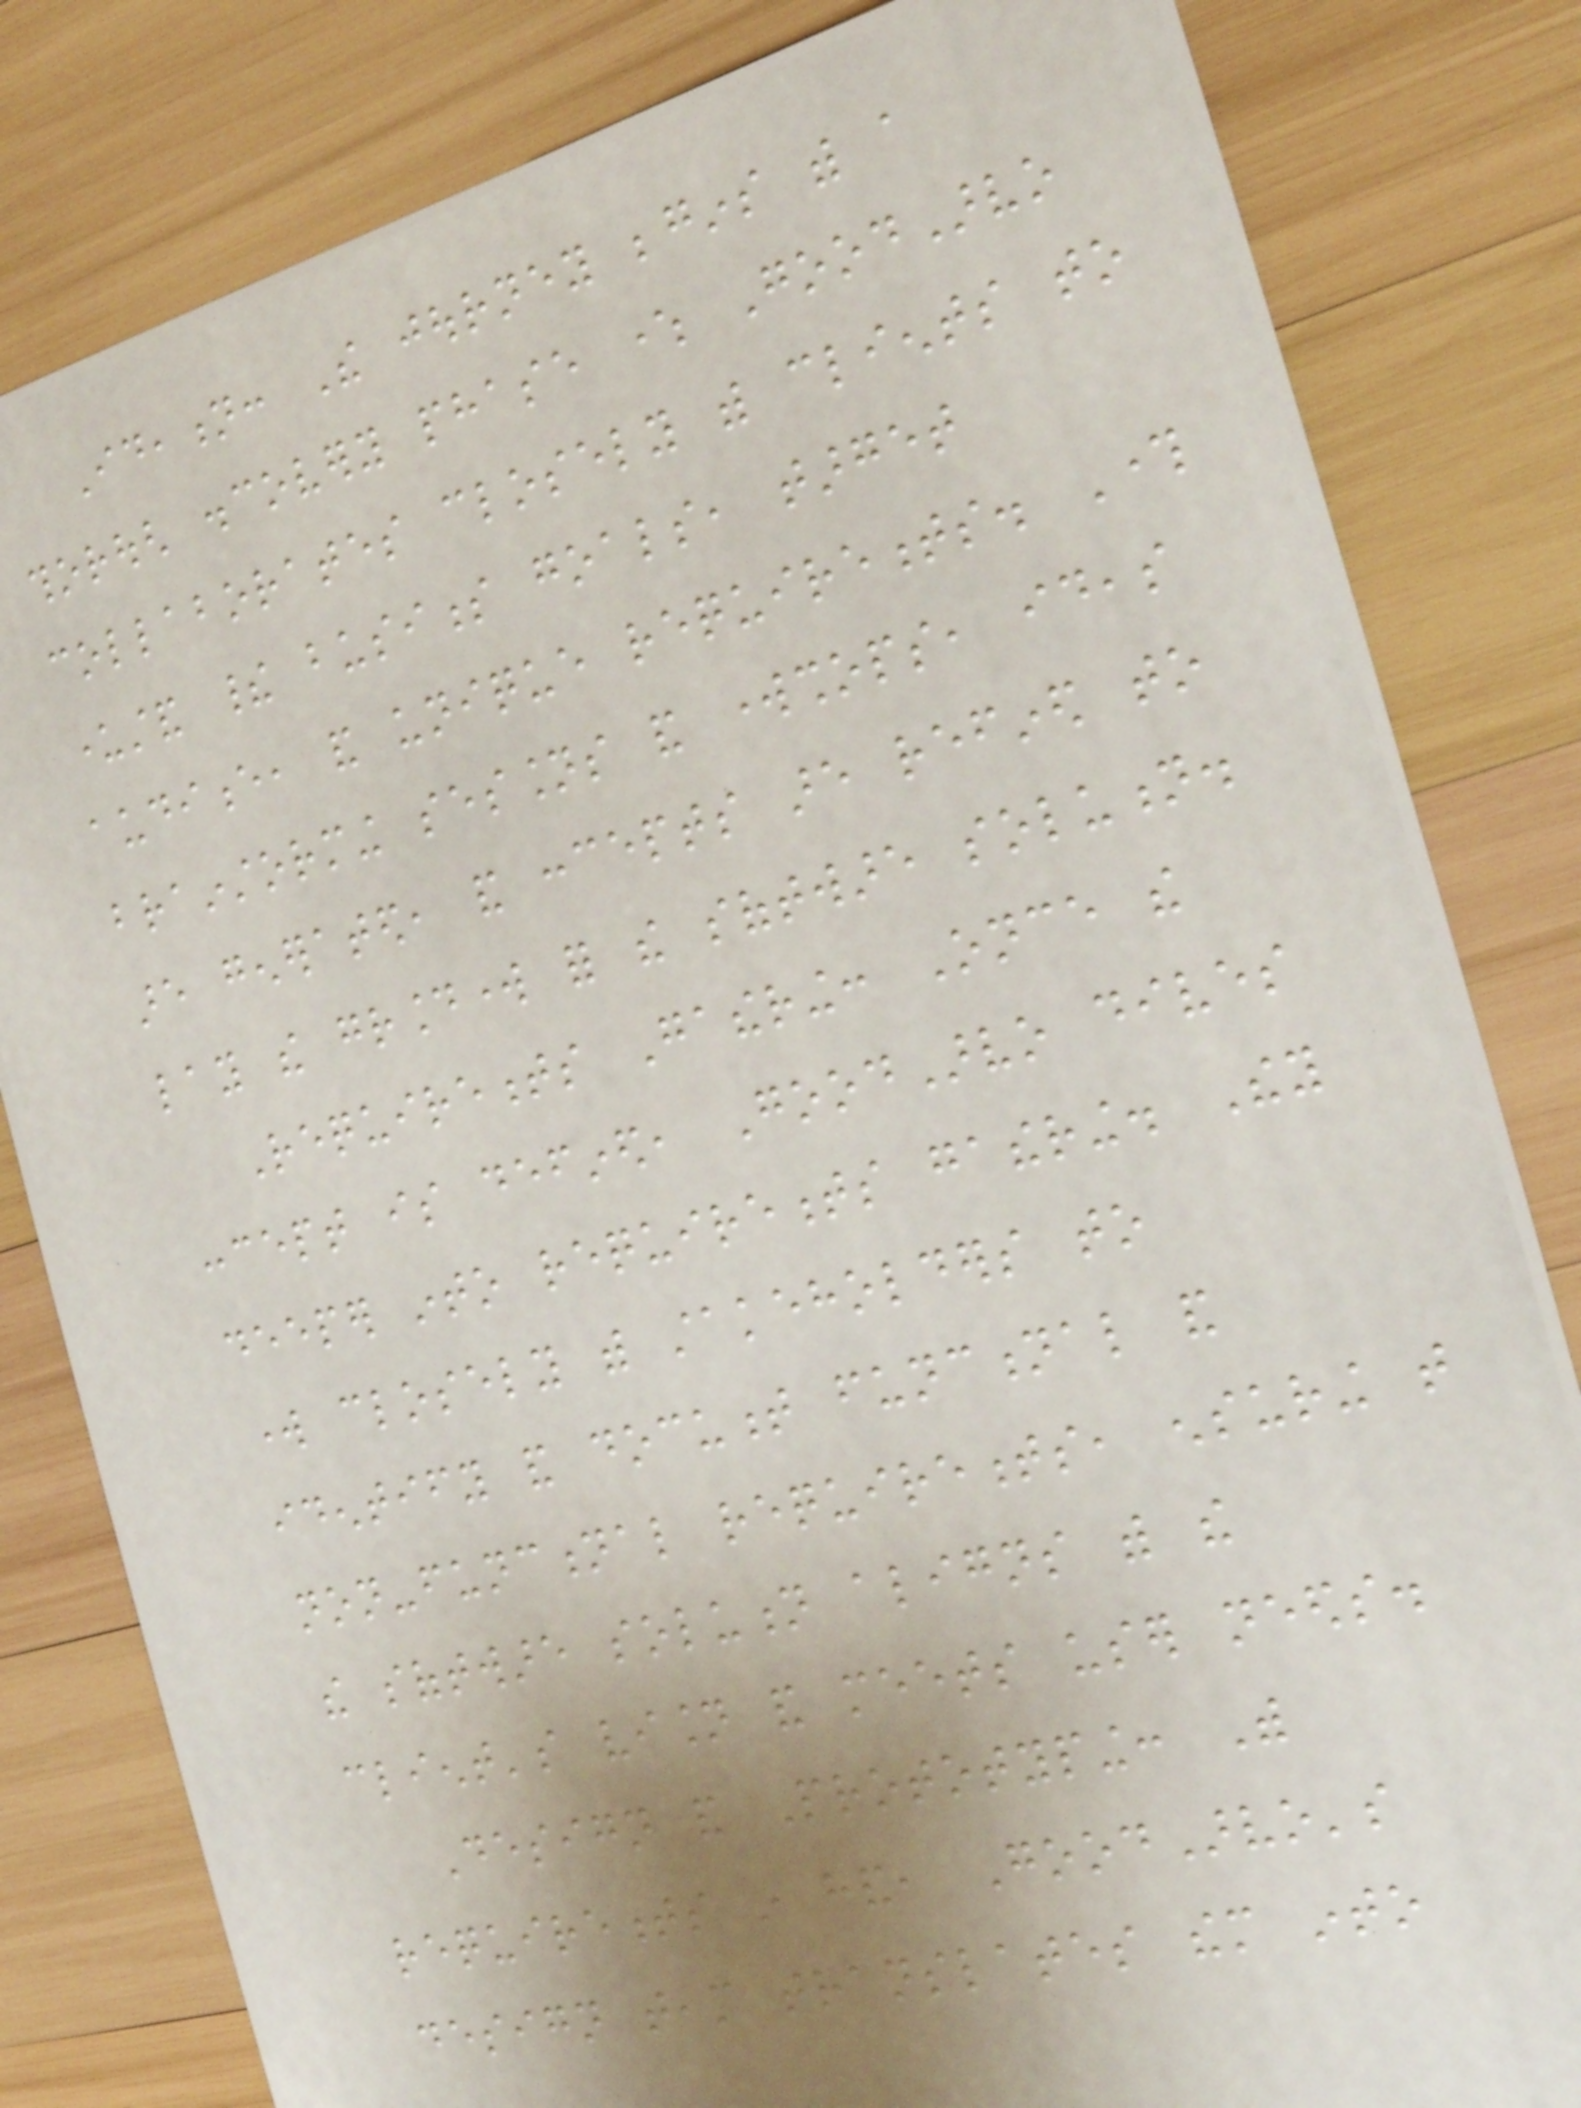Ideation: The journey begins with a
thorough discovery phase where GoodArvo
collaborates closely with clients to
understand their business goals, target
audience, and unique requirements. Through
brainstorming sessions and workshops, ideas
are generated, and concepts are refined to
lay the groundwork for the software solution.
Requirements Gathering: Once the
concept is defined, GoodArvo dives
deeper into requirements gathering. They
work closely with stakeholders to
identify and document functional and
non-functional requirements, ensuring that
the software solution aligns with the
client's vision and meets user needs.
Design and Prototyping: With
requirements in hand, GoodArvo's
design team translates them into
